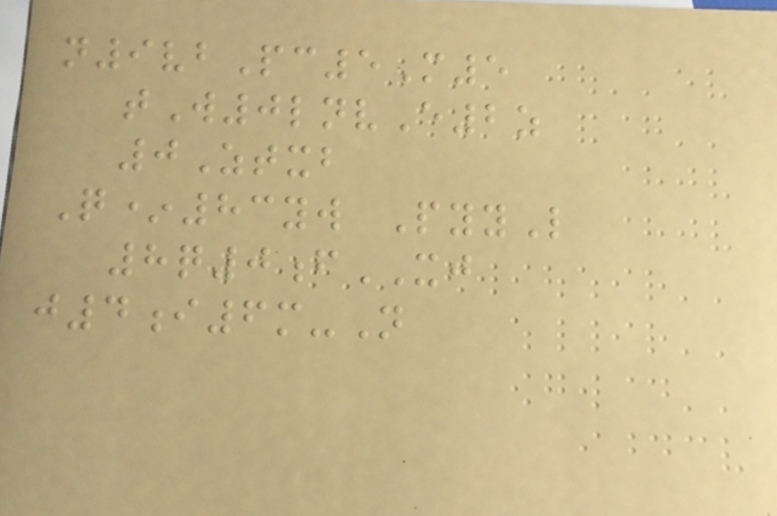n9vbPc5M5
tW0lnvE2z
0Ztxb
Q*83yw PyyL
8q0fXJ
j4i6m-N
